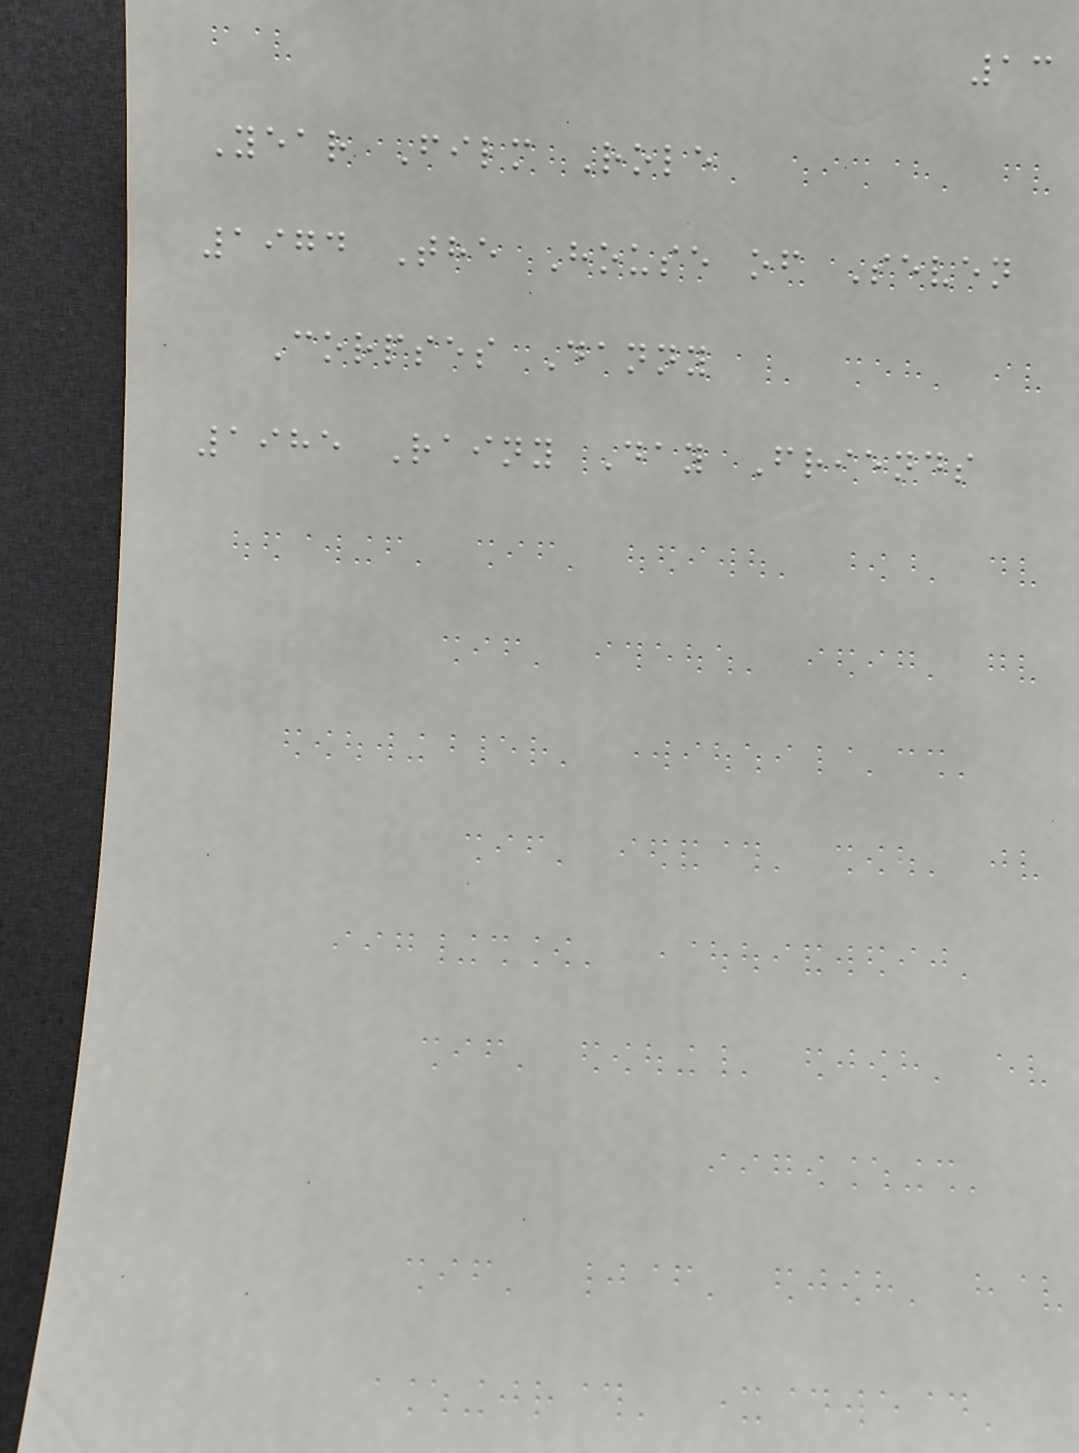13
Year Film Role
1974 The House of Seven
Corpses Danny
1985 Rainy Day Friends
